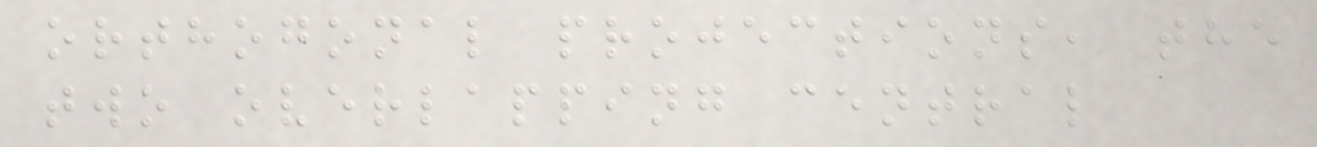orthogonal projections, the
two overlapping central
